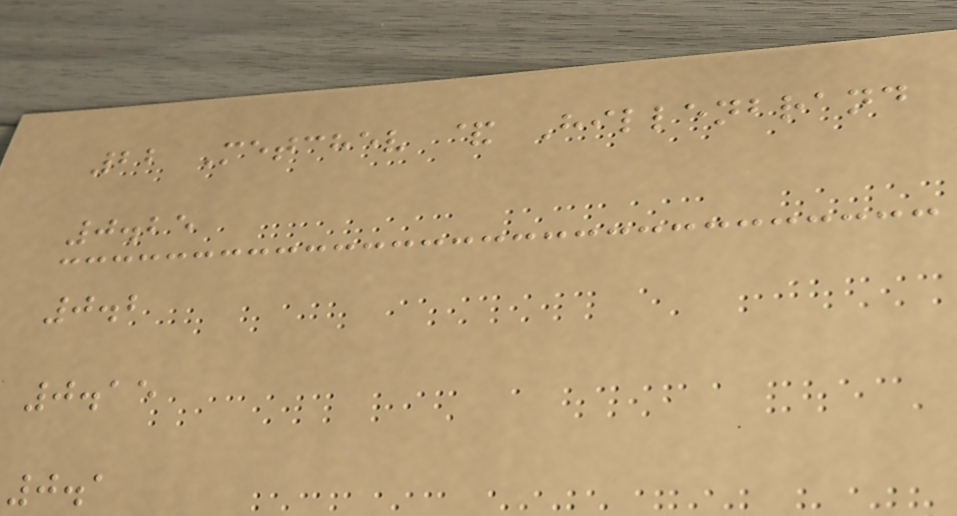22 Metchev & Hillenbrand
0.25
0.2
0.15
0.1
